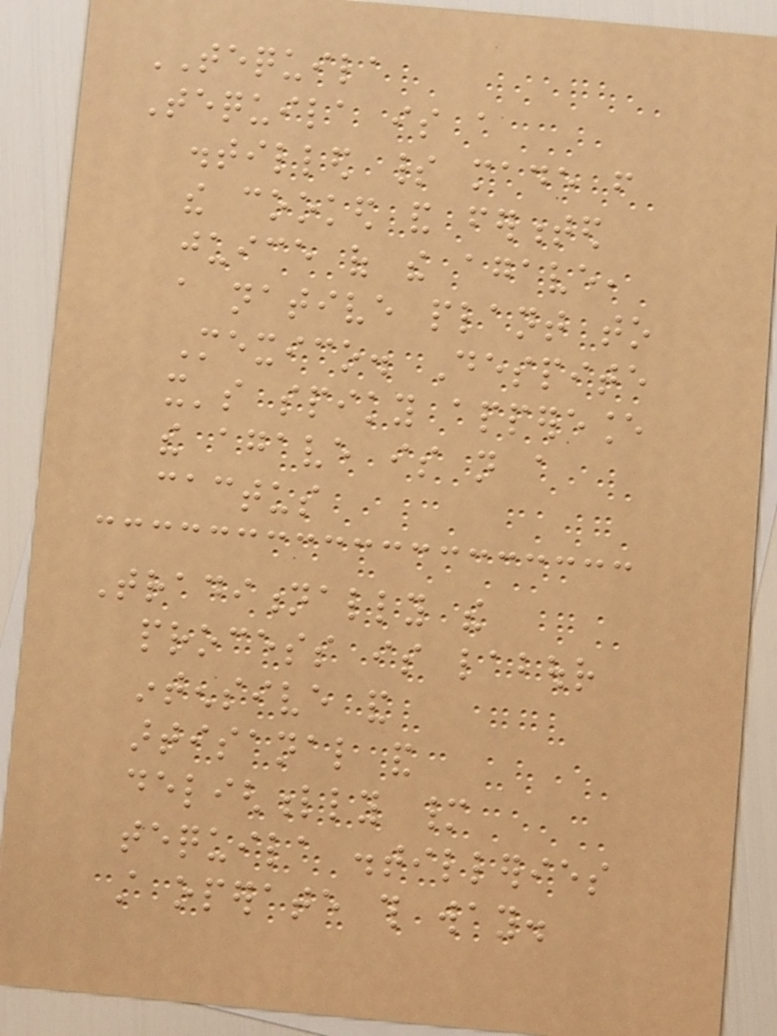TEQUILA
Tequila is a
distilled spirit made from
the cooked and fermented
juice of the agave,
a native plant to
Mexico. Despite
it's spiky appereance
the agave is not a
cactus
Traditionally the
process is labour
intensive and
artisanal and
delighfully many
tequila distilleries
still operate this way.
